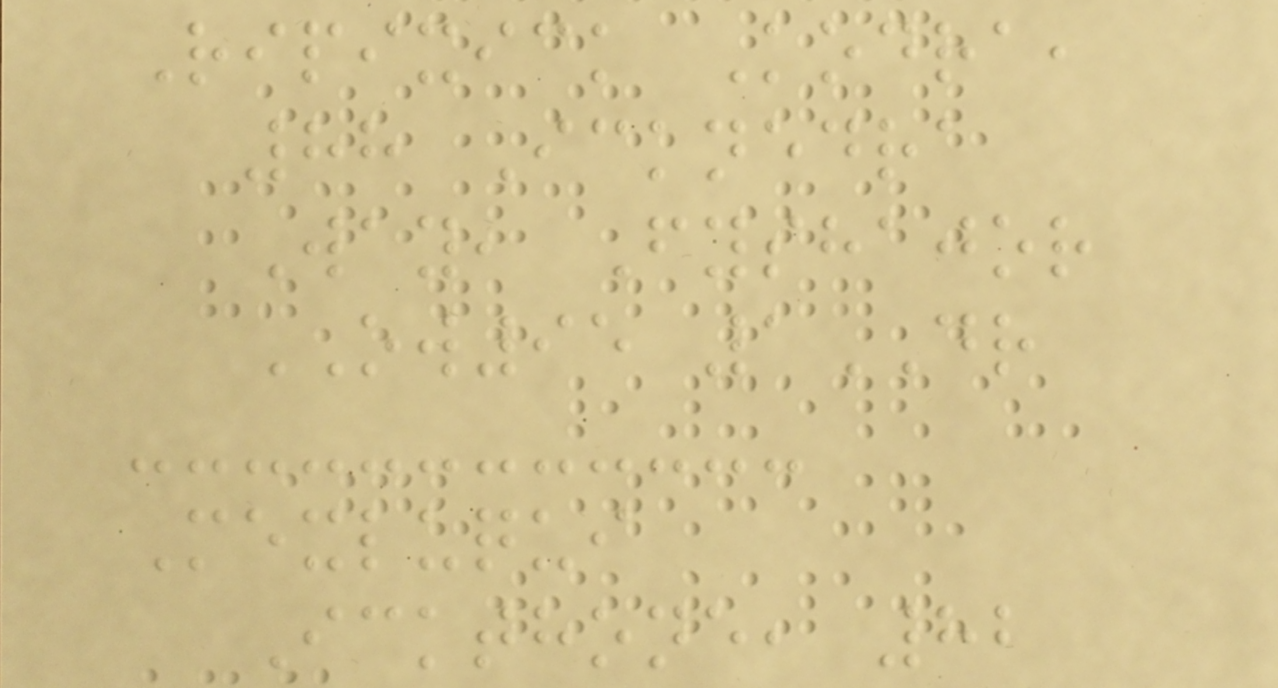Ripixick Kodra,
88 Icknedra
Way, Fyshajor
OW95 1DR
Mexluqui
Ickthone, 82
